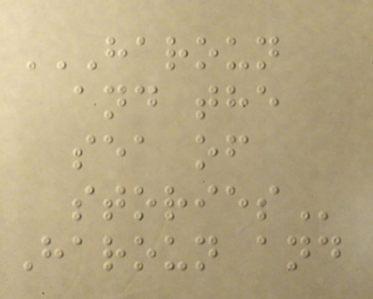HAROUN
AND THE
SEA OF
STORIES
Haroun and
